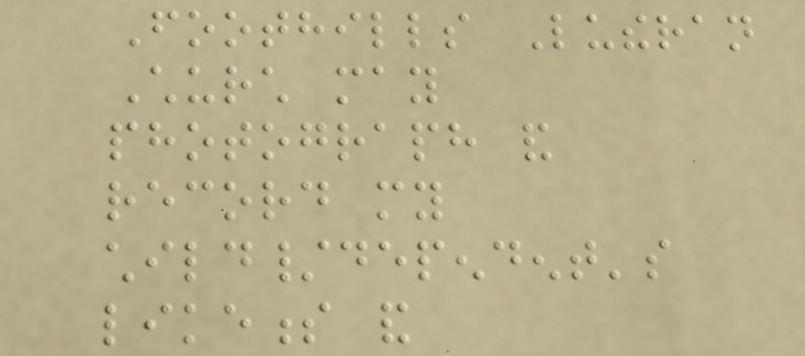Foothills Lutheran
Church may
photograph and
record my
child/dependent's
likeness and
